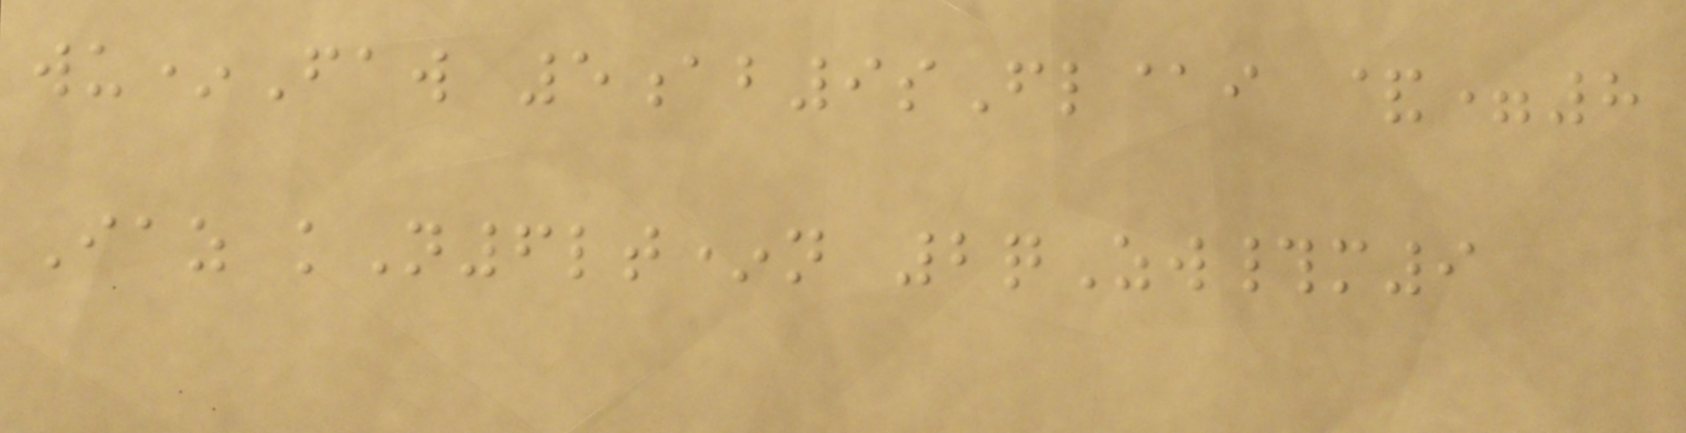wu*Faw 5ab9sFl@i &=8
Iaz kN6lt*n 2qZw#m9
